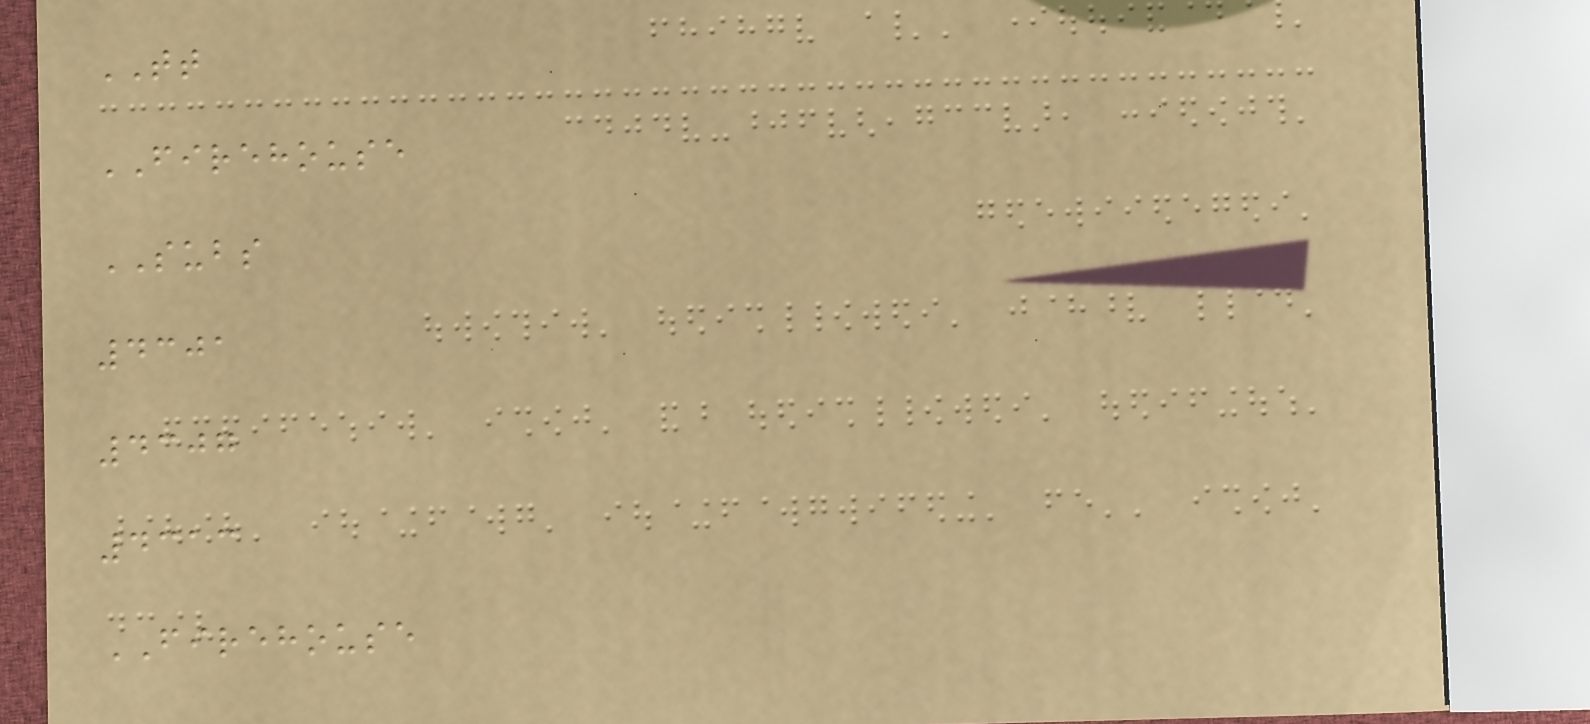TT
FIREHOUSE
SUBS
4301
4307
4313
FIREHOUSE
